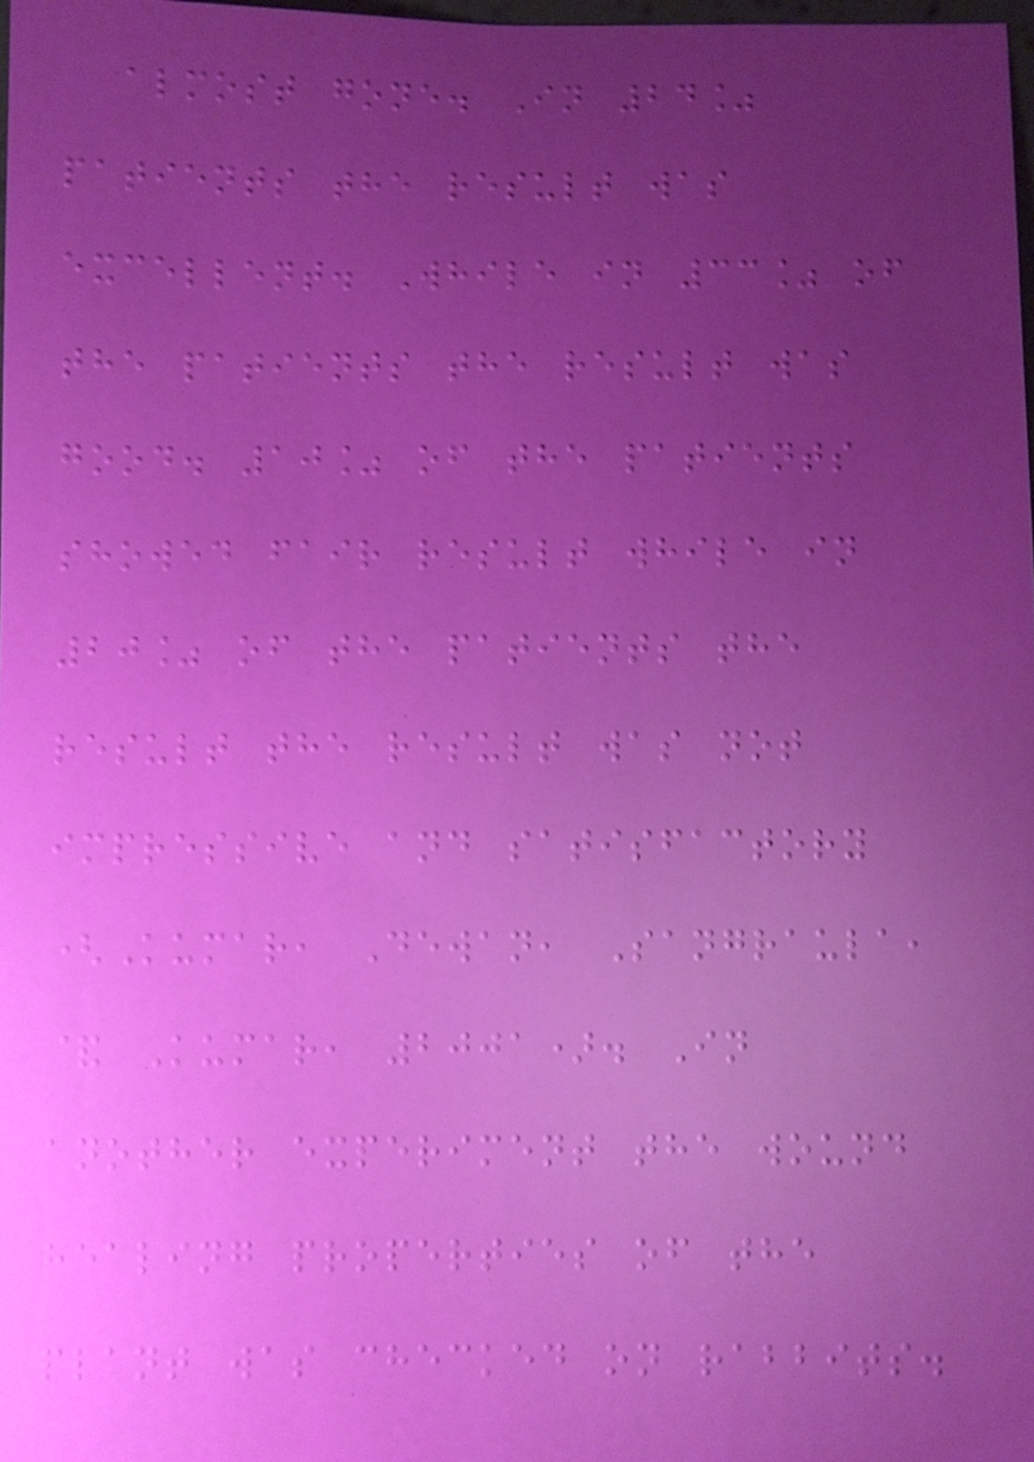almost gone. In 24%
patients the result was
excellent. While in 33% of
the patients the result was
good. 10% of the patients
showed fair result while in
20% of the patients the
result the result was not
impressive and satisfactory
(Kumar, Dewan, Sangraula,
& Kumar, 2001). In
another experiment the wound
healing properties of the
plant was checked on rabbits.
